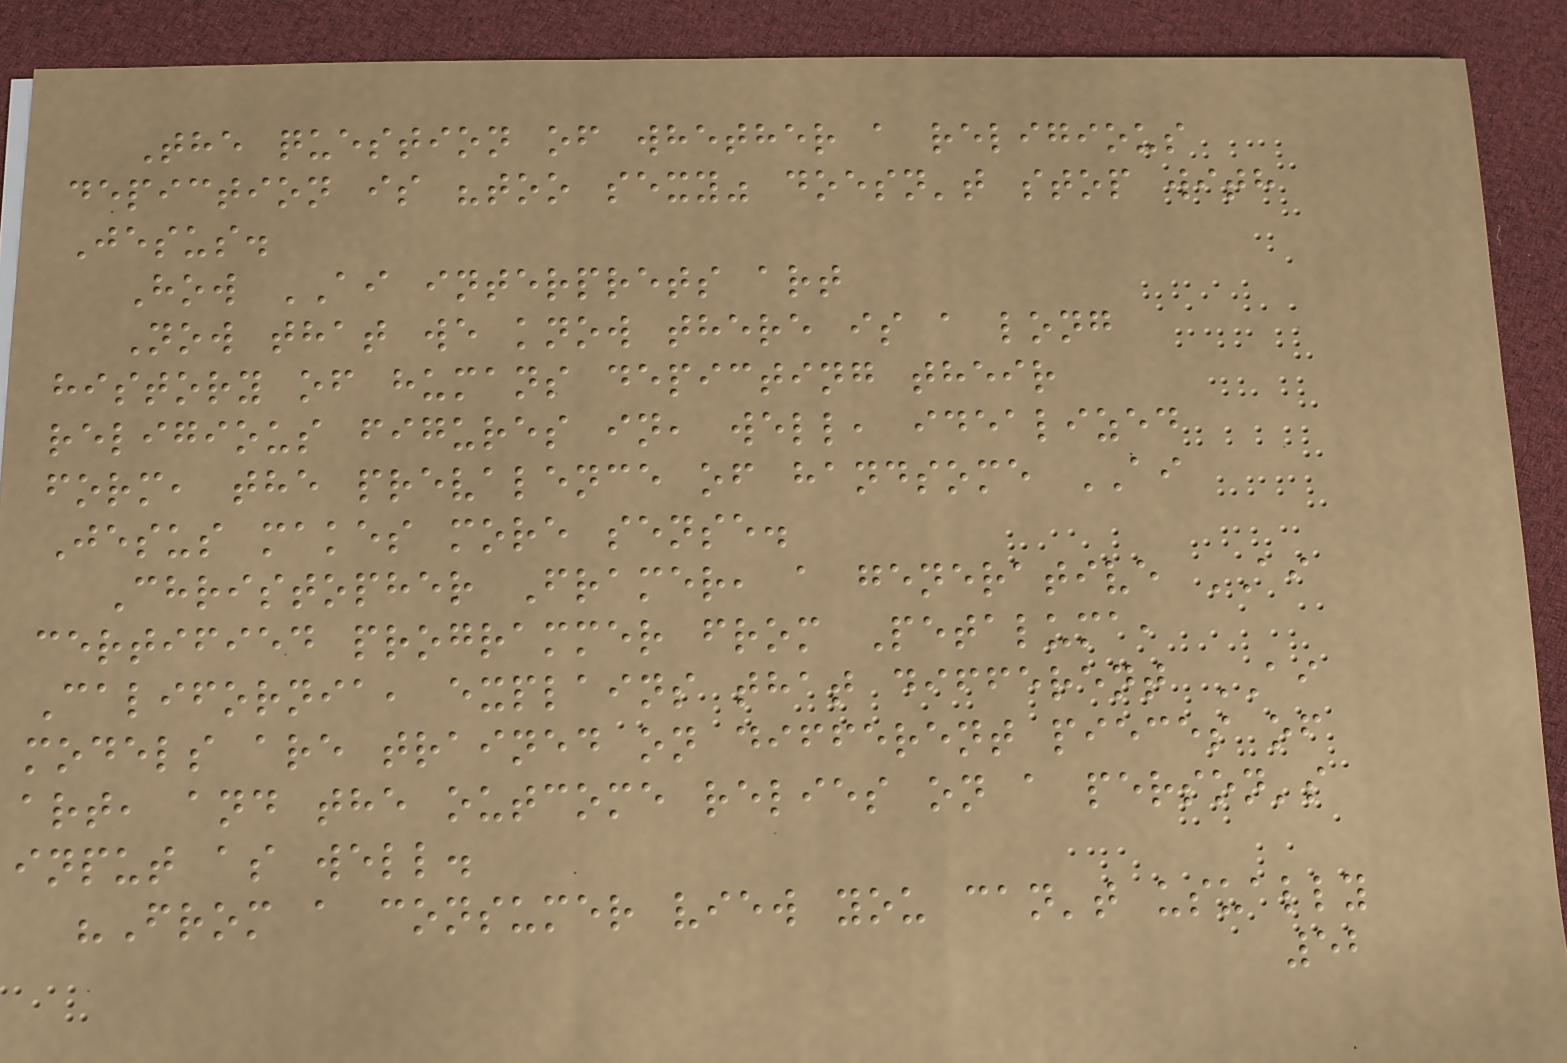The question of whether a religious
depiction is "too sexy" doesn't stop with
Jesus.
How AI interprets art
Now that we know there is a long
history of humans depicting their
religious figures in, well, idealized
form, the prevalence of handsome AI
Jesus makes more sense.
Christopher Framer, a generative AI
certified programmer from Petaluma,
California, explains that different AI
models are trained on different pieces of
art, and the outcome relies on a person's
input as well.
"From a consumer view you can't usually
52
